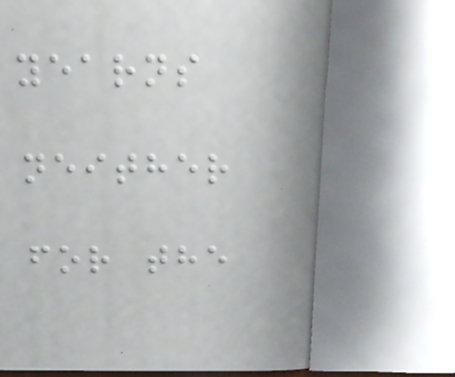yearns
neither
for the
